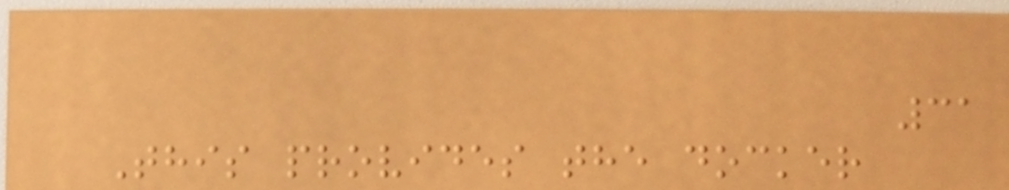31
This provides the docker
